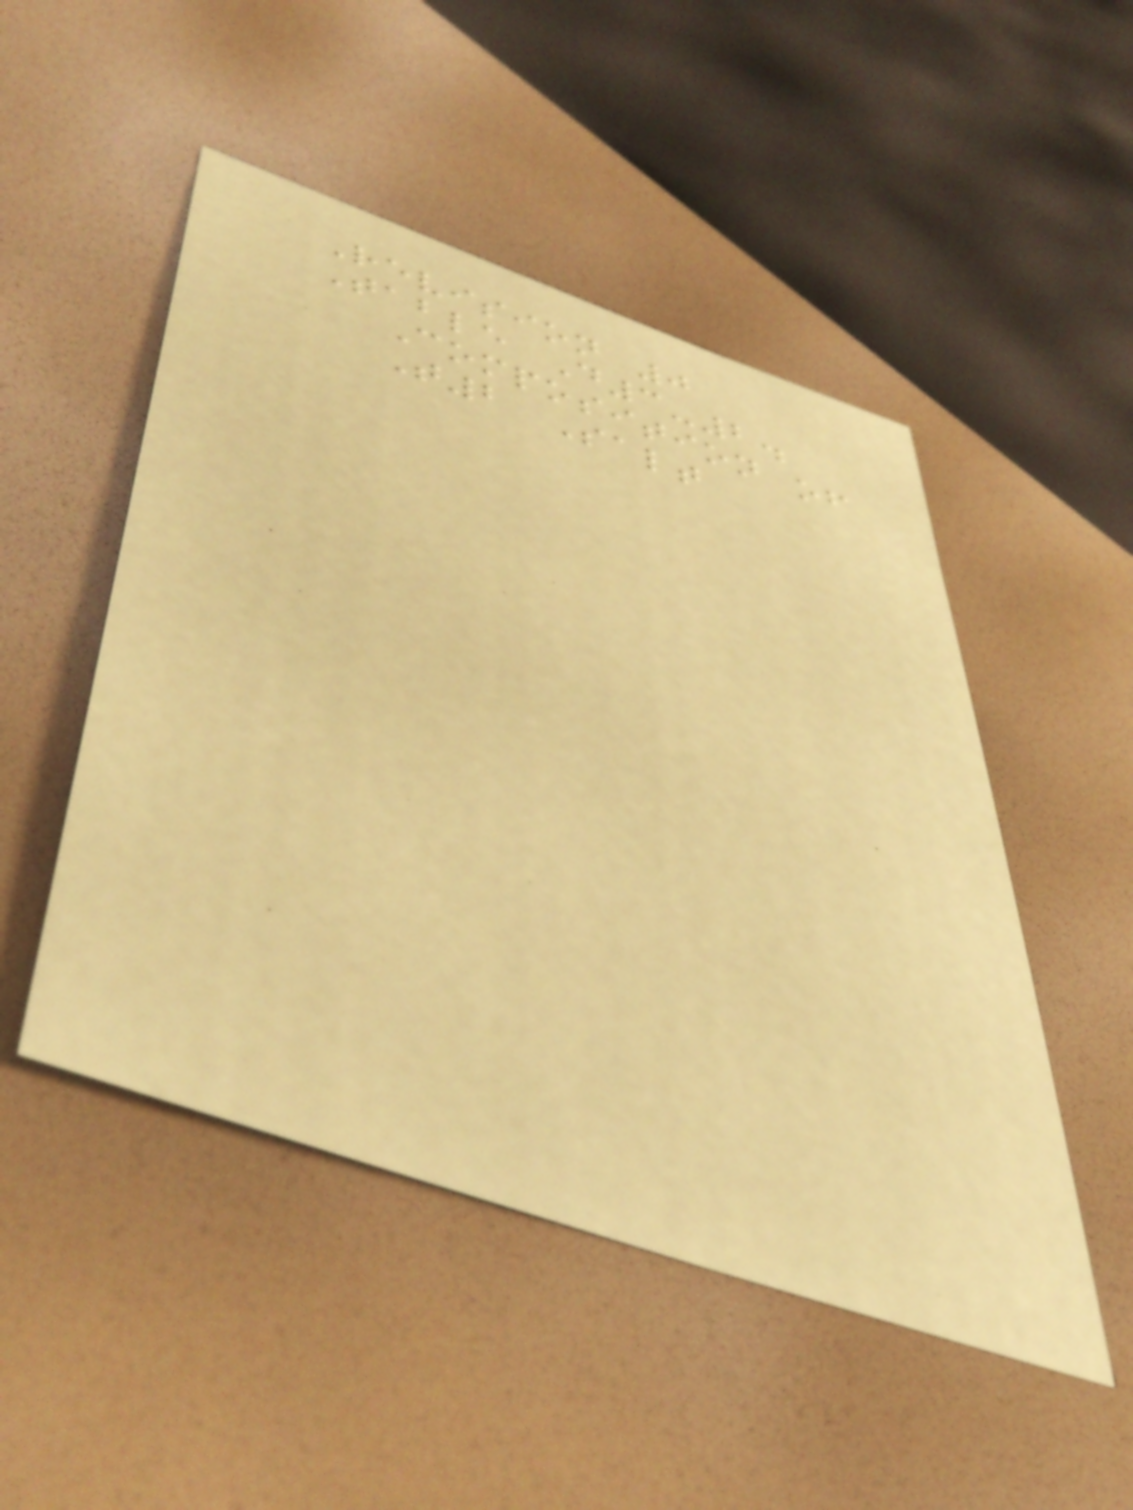Revision 0
Table D3-2.
Composition of
T2 Salt
